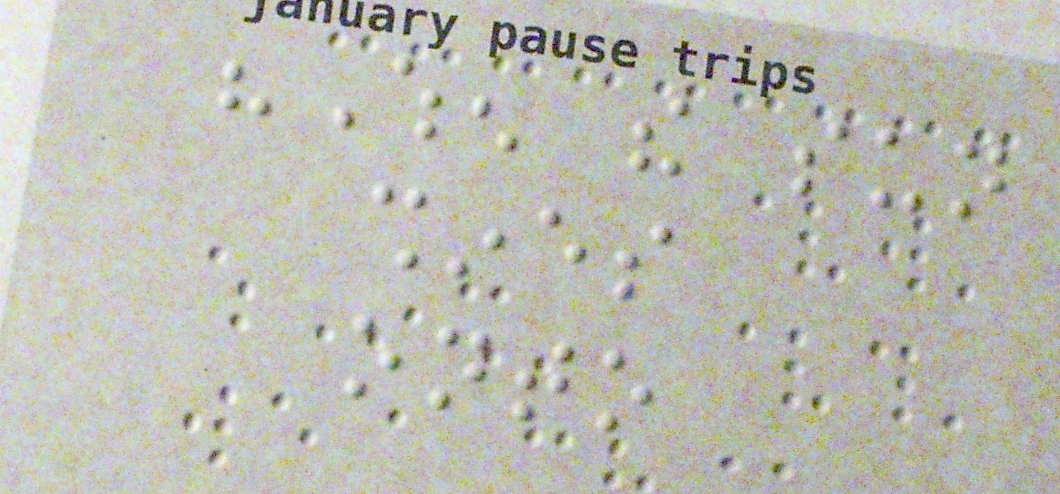"When the sun
shines
onto
